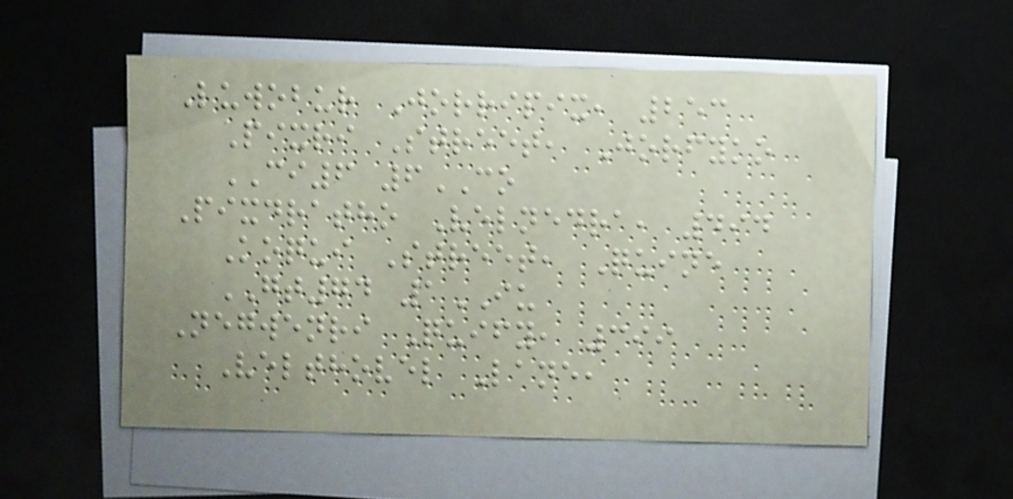Luwobur Jorripix, 253
Pixri Street, Jorfyko
CI6 6CO
Pixdratho Velnedra, 494
Koqui Street, Quine
GT74 1IU
Negwenri Quify, 399
Velthovel Lane,
